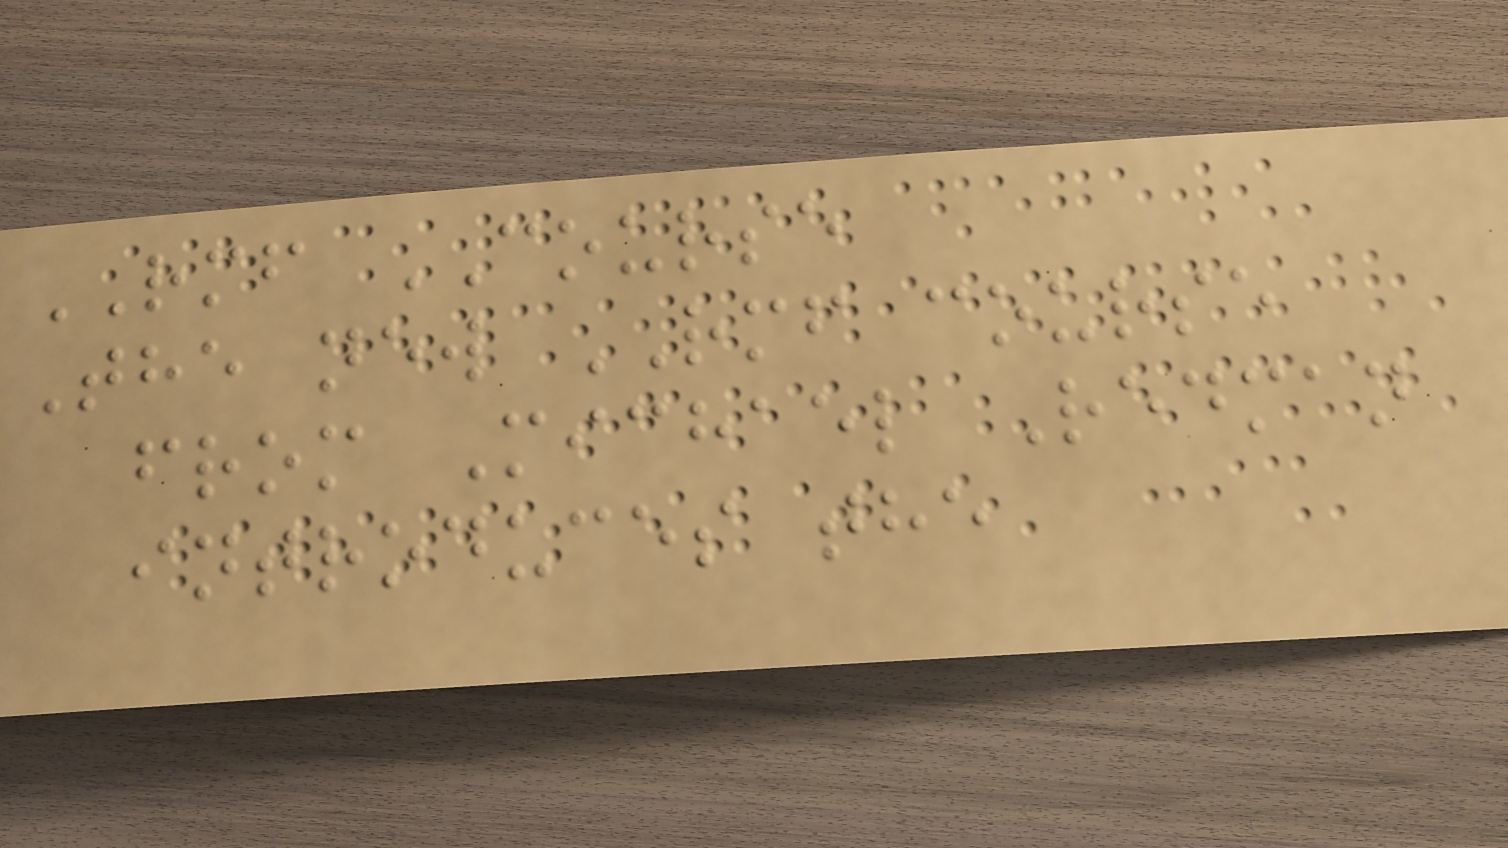RMF COURSE
The new RMF course
from Michael Redman
introduces the
